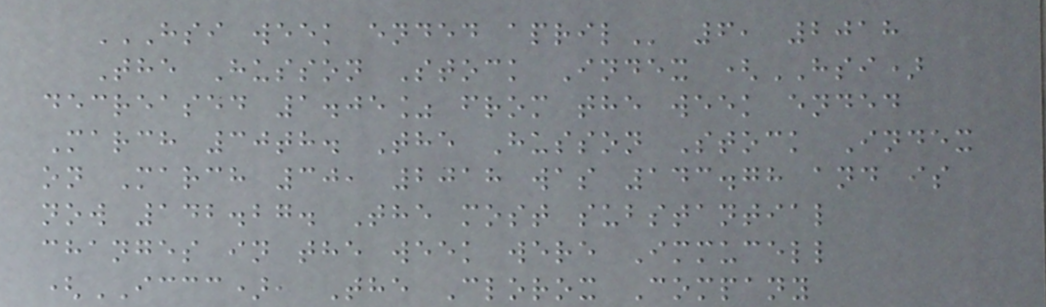HSI WEEK ENDED APRIL 6, 2018
The Husson Stock Index (HSI)
decreased 1.05% from the week ended
March 30th. The Husson Stock Index
on March 30, 2018 was 143.78 and is
now 142.27. The most substantial
changes in the week were Immucell
(ICCC), The Clorox Company
